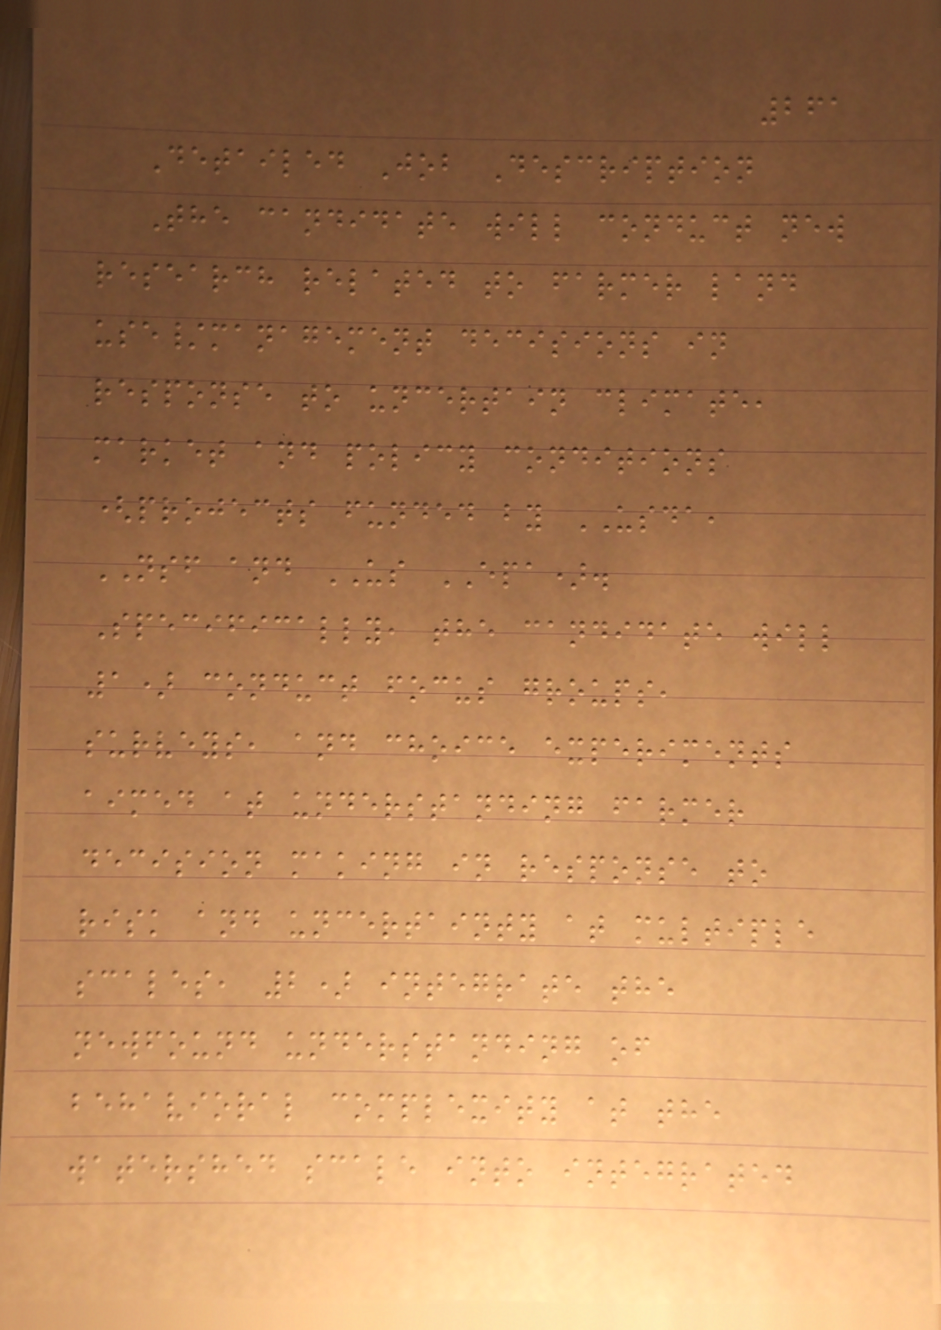261
Detailed Job Description
The candidate will conduct new
research related to farmer land
use/management decisions in
response to uncertain climate,
market and policy conditions
(projects funded by USDA,
NSF and US EPA).
Specifically, the candidate will
1) conduct focus groups,
surveys, and choice experiments
aimed at understanding farmer
decision making in response to
risk and uncertainty at multiple
scales, 2) integrate the
newfound understanding of
behavioral complexity at the
watershed scale into integrated
